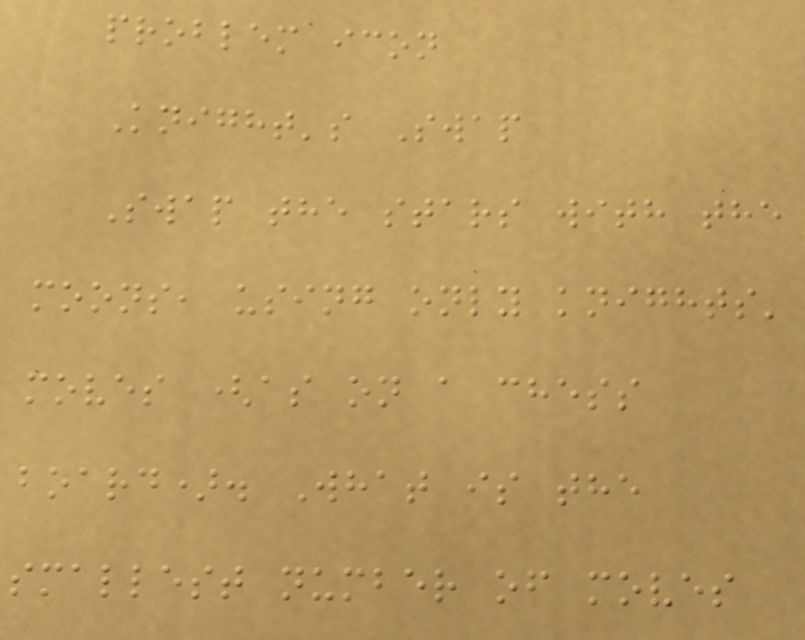problem icon
Knight's Swap
Swap the stars with the
moons, using only knights'
moves (as on a chess
board). What is the
smallest number of moves
